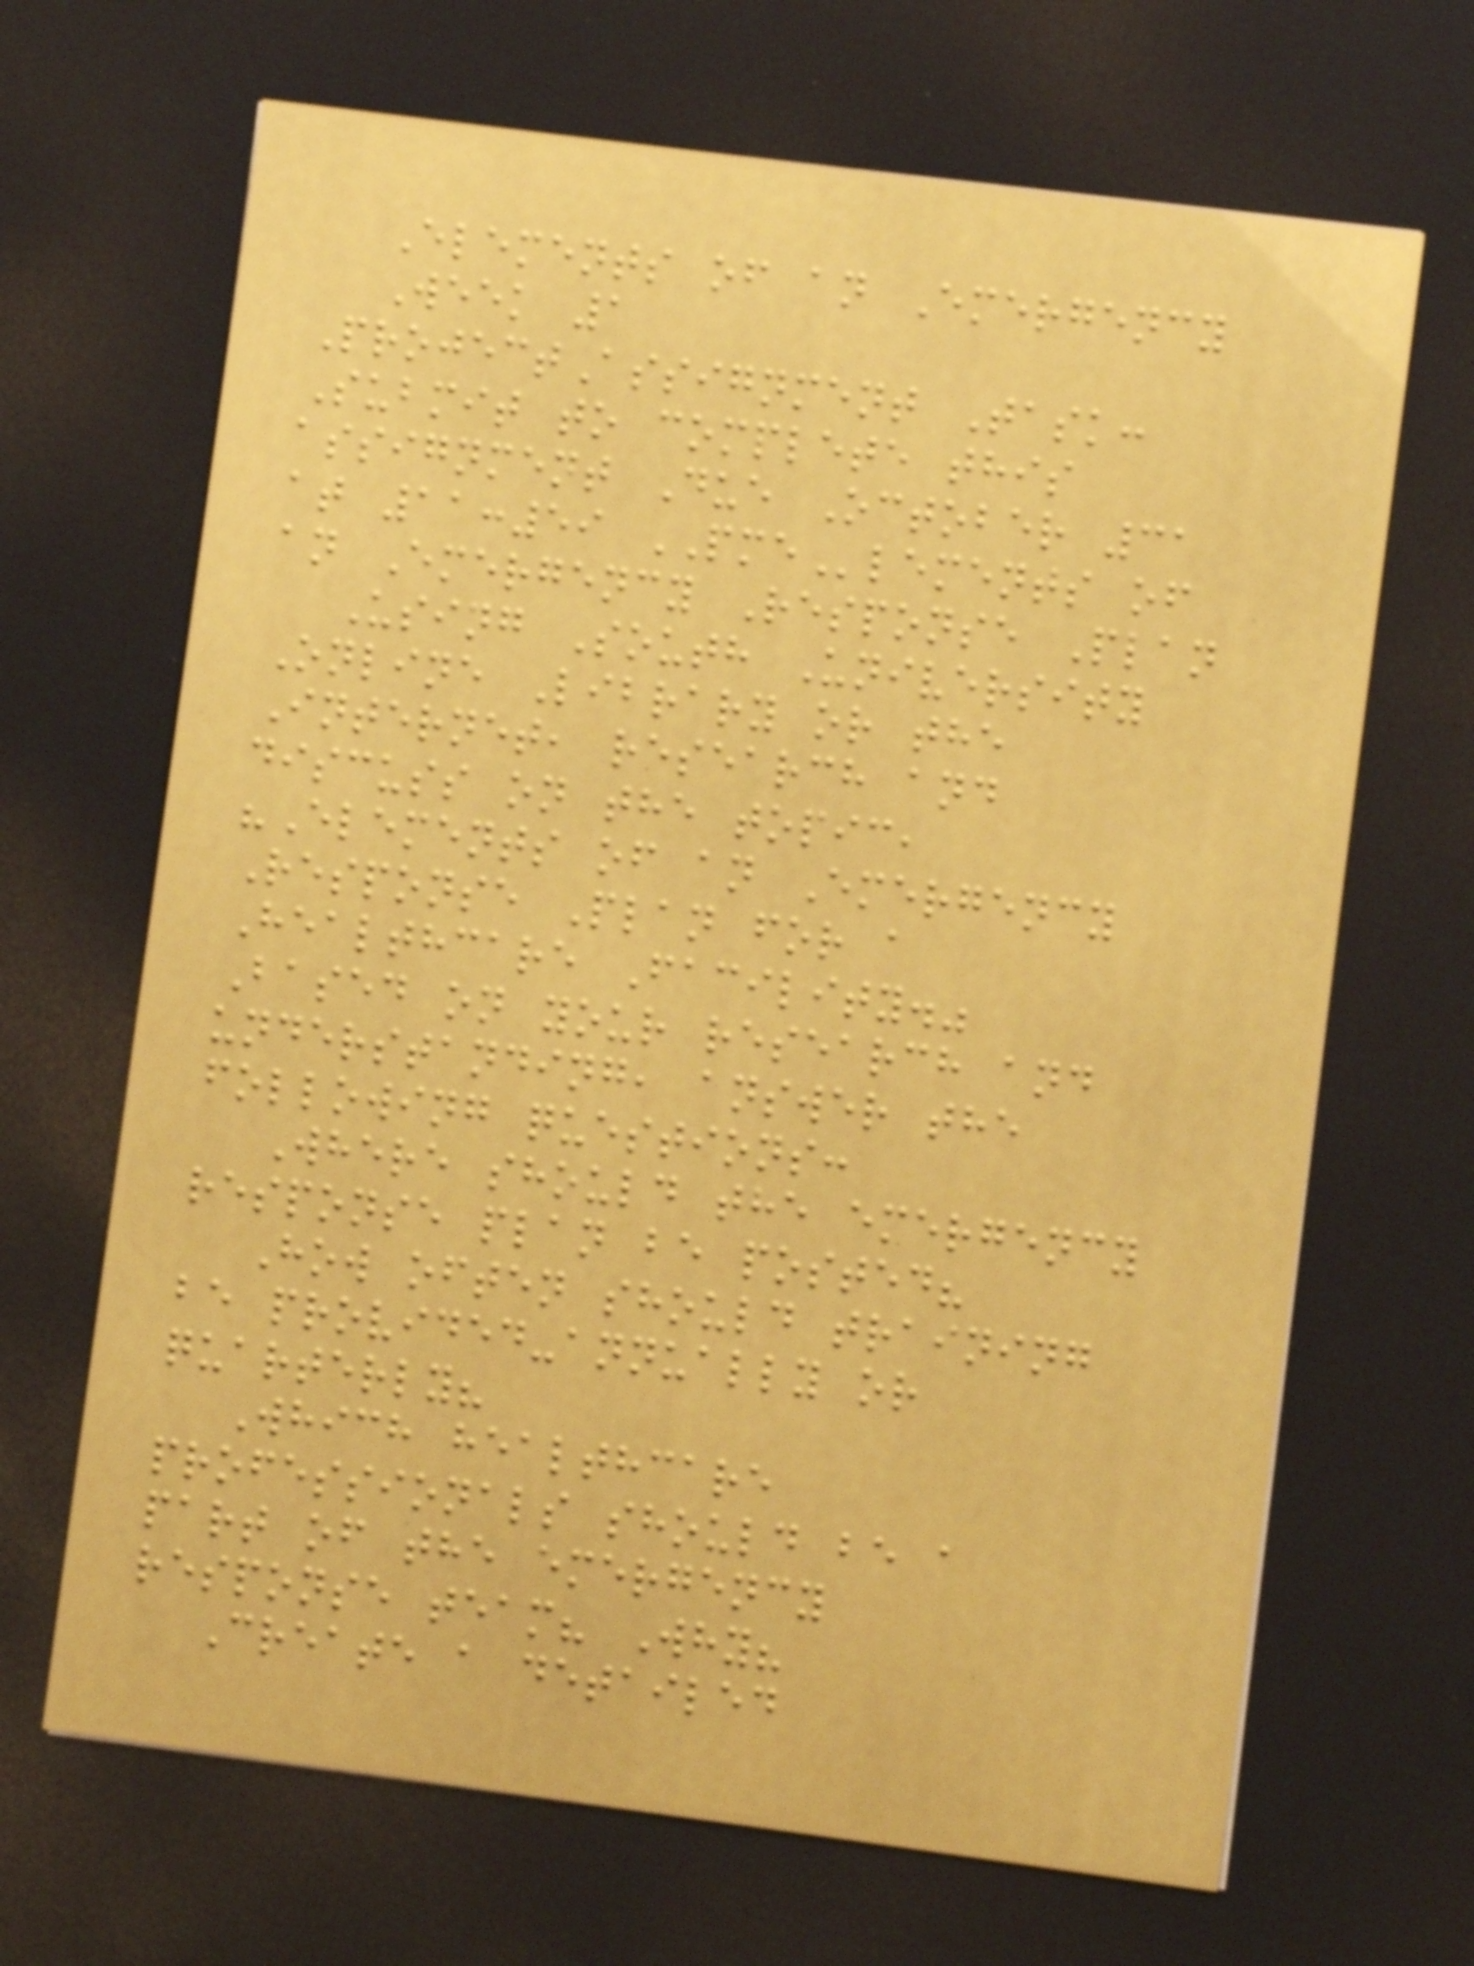Elements of an Emergency
Week 1
ProjectAssignment Task:
Submit to complete this
assignment Due October 31
at 11:59 PMElements of
an Emergency Response Plan
Using South University
Online Library or the
Internet, research and
discuss on the topic,
"Elements of an Emergency
Response Plan for a
Healthcare Facility."
Based on your research and
understanding, answer the
following questions:
Where should the emergency
response plan be posted?
How often should training
be provided-annually or
quarterly?
Which healthcare
professionals should be a
part of the emergency
response team? Why?
Create a detailed
